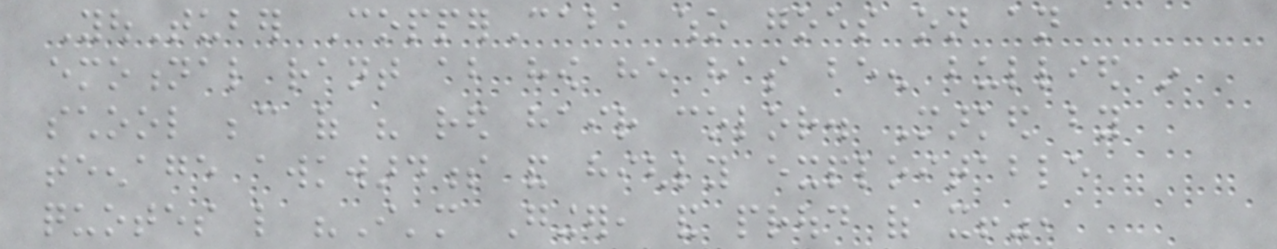YouTuber CopperCab, who goes on an
emotional rant about how he has been bullied in
school because of his red hair color. Marked by
teenage awkwardness and highly exploitable
quotes like "I'm Ginger, and proud of it!",
